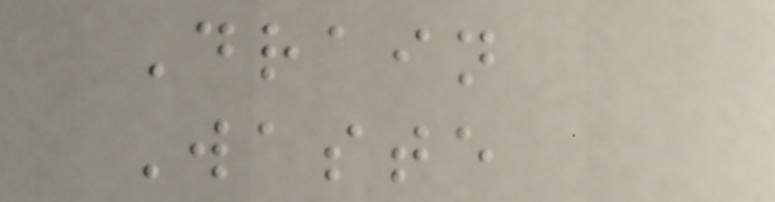Drain
Waste
